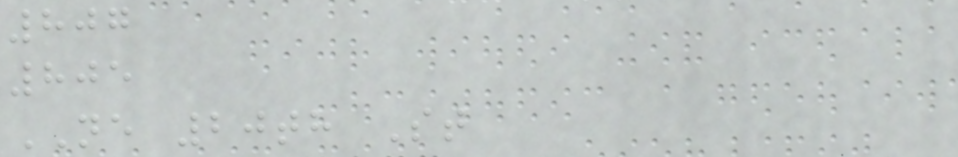807
805
NE 20th St
